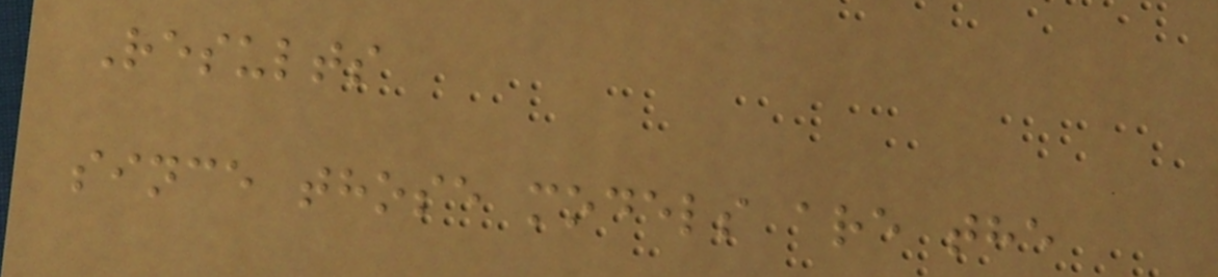Results
since those models are the
